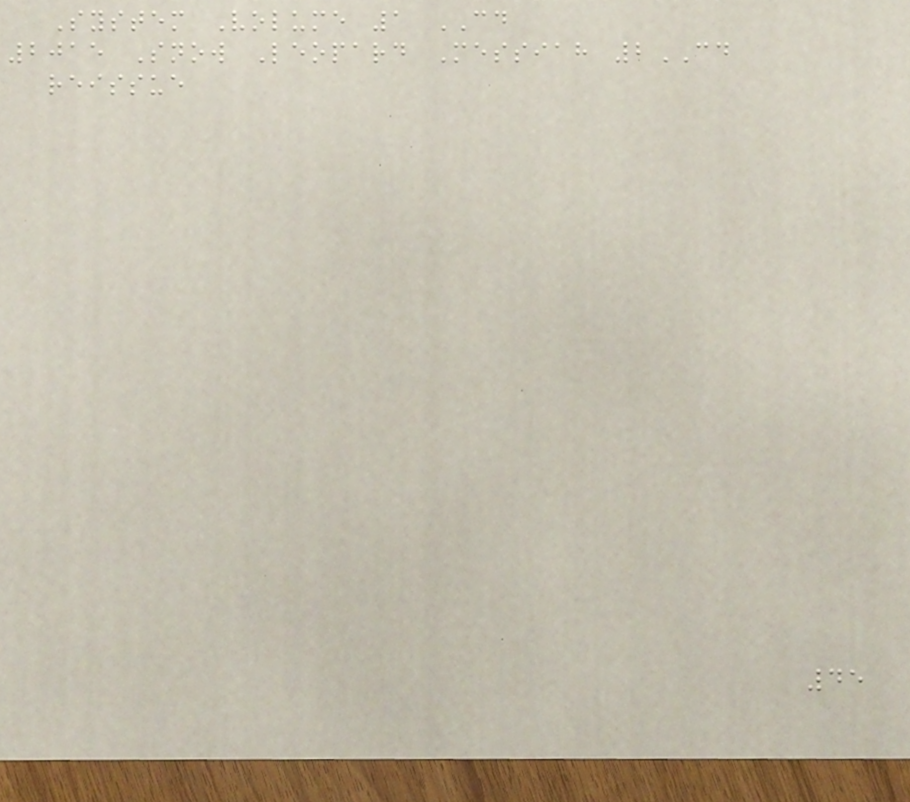System Volume 1 CD
2015 Snow Leopard Messiah 2CD
reissue
45
